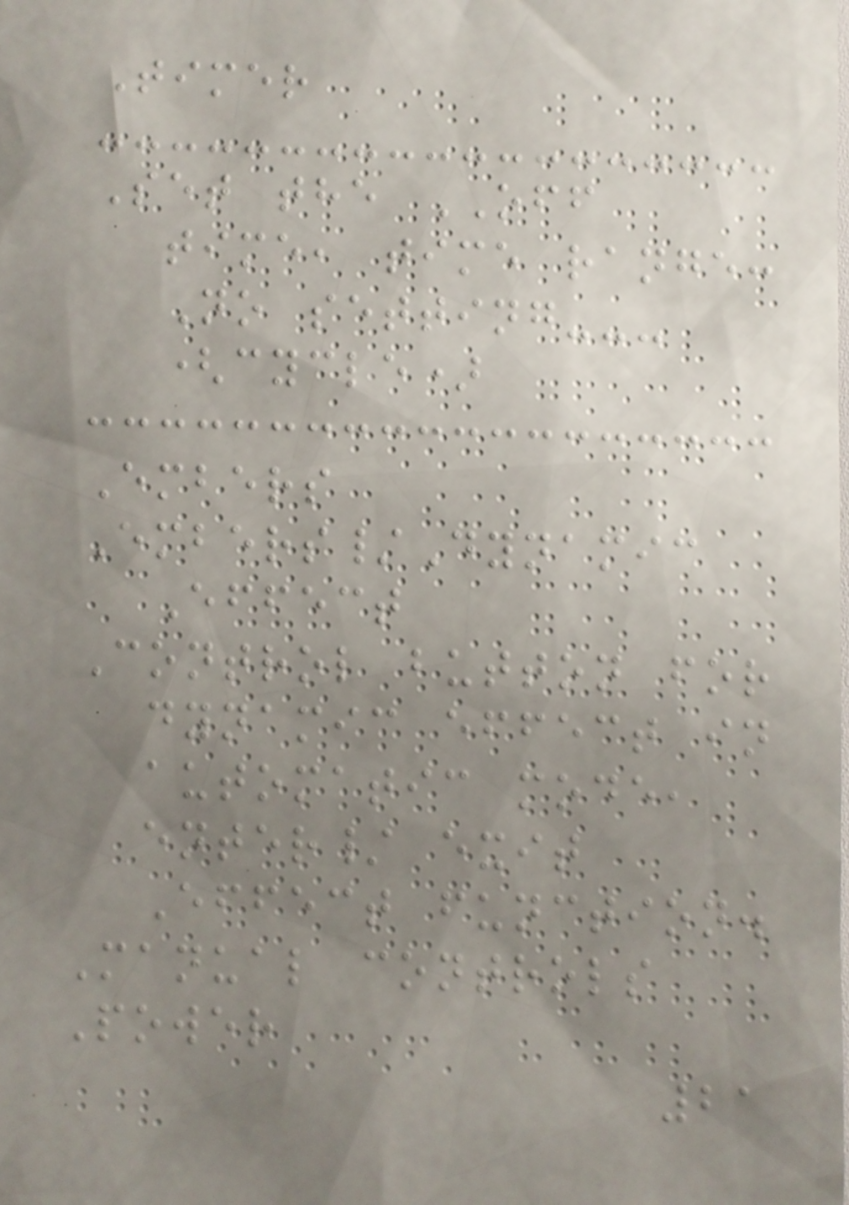Timer
Set the OFF
time, time range:
No setting---
(cycle)
Embers
Embers/Dynamic
Effect
Control button for
dynamic effect in
automatic mode,
enter/ exit
Effect function.
Manual controls
Power
21
